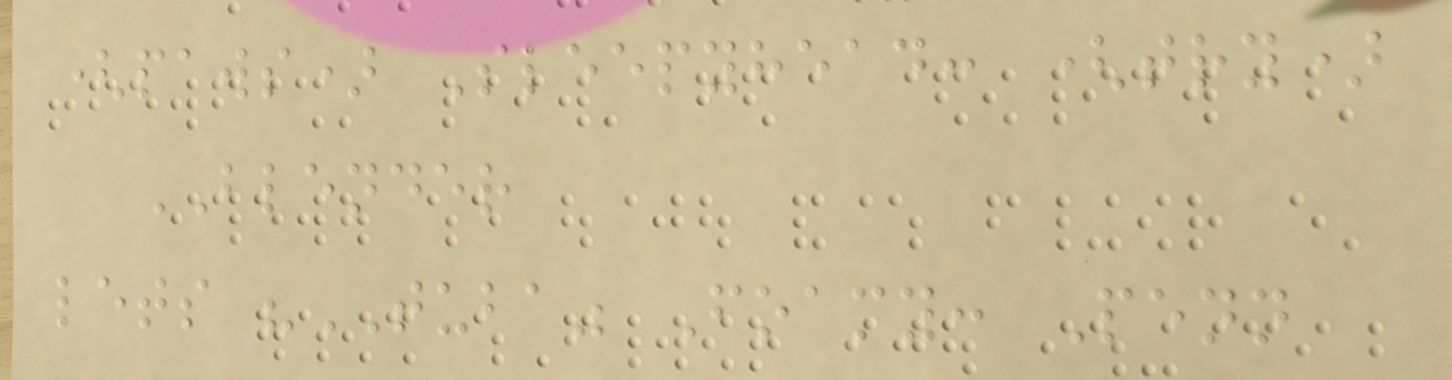(paws) Sleepyhead: (try)
BLENDER
lets "TUBA" Foamy: Penn
